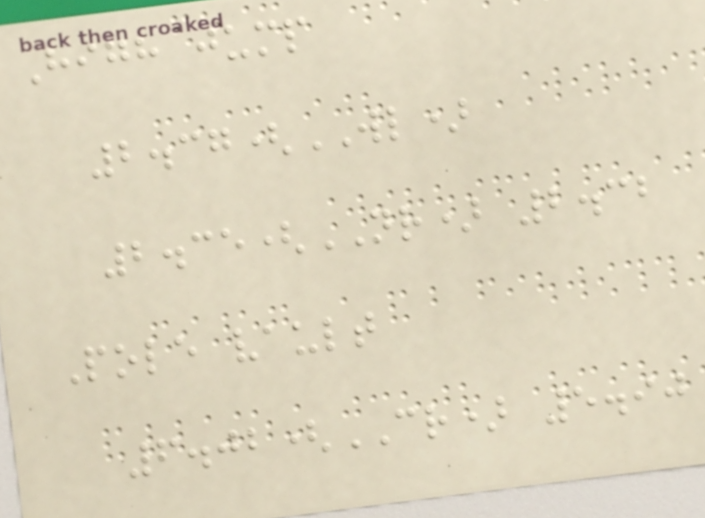High jump
2.37(WL)
2.35(NR) 2.32
Pole vault
6.02(CR) 5.90
